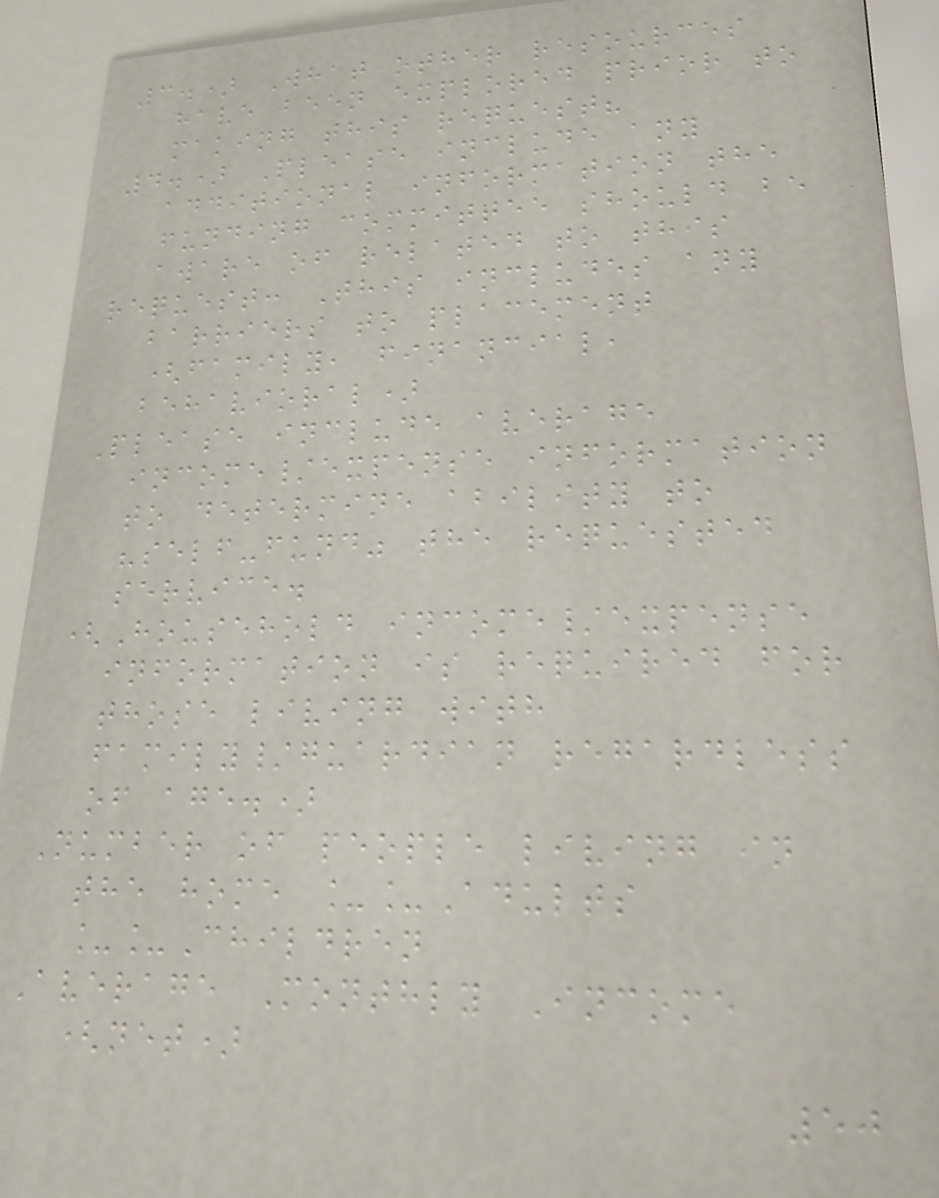3.) What other resources
have been explored prior to
making this request?
4.) Please include any
additional information the
funding committee should be
aware of related to this
request: This includes any
barriers to placement
(family, financial,
behavioral)
Please include average
income/expense information
to determine ability to
"self-fund" the requested
service.
(Household income/expense
information is required for
those living with
family/guardian regardless
of age.)
Number of people living in
the home __Adults
__Children
Average Monthly Income
(net)
50
